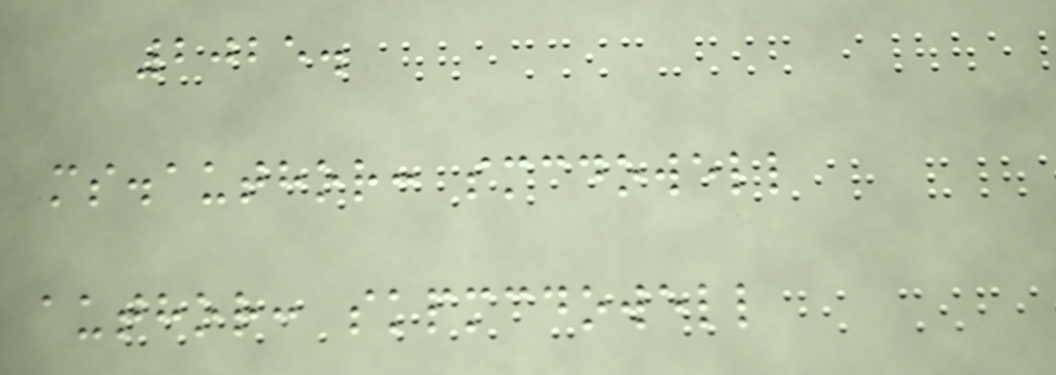2025.
ms.author: smcdowell
author: skpmcdowell
